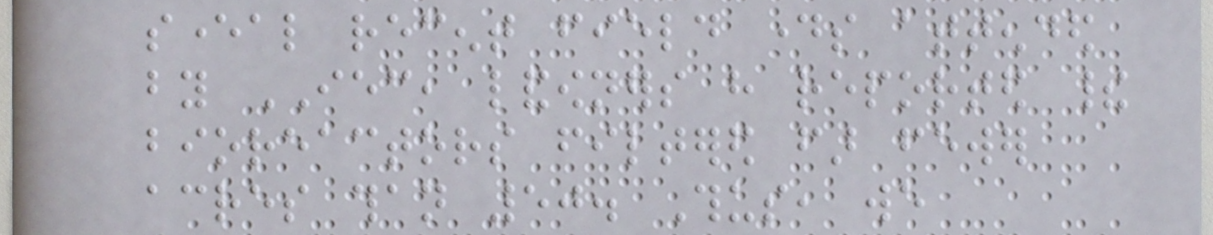several recent field days attended
by IEC, landowners have reported their
bioreactors filtered far fewer
acres than 50. Thus, we
